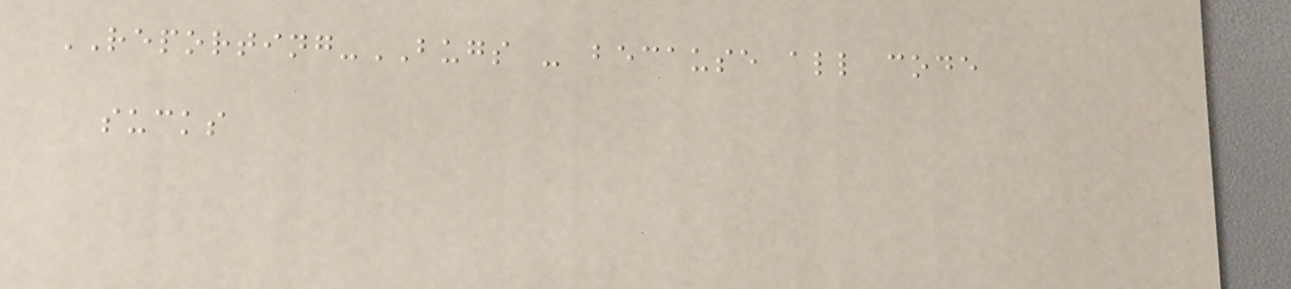REPORTING-BUGS - because all code
sucks
